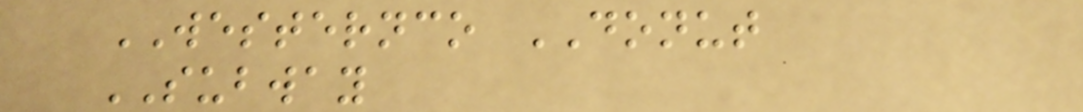WESTERNCO DONUT
SUBWAY
